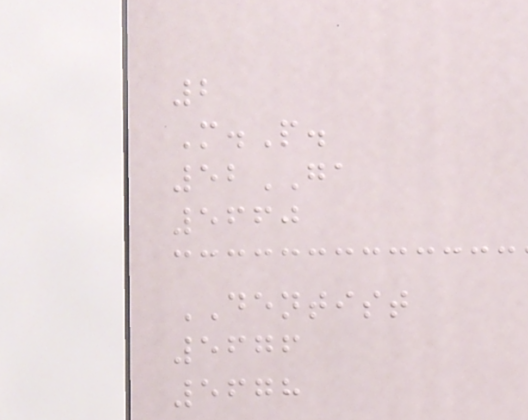2
M.P.
52GA
5660
DENTIST
5676
5678
